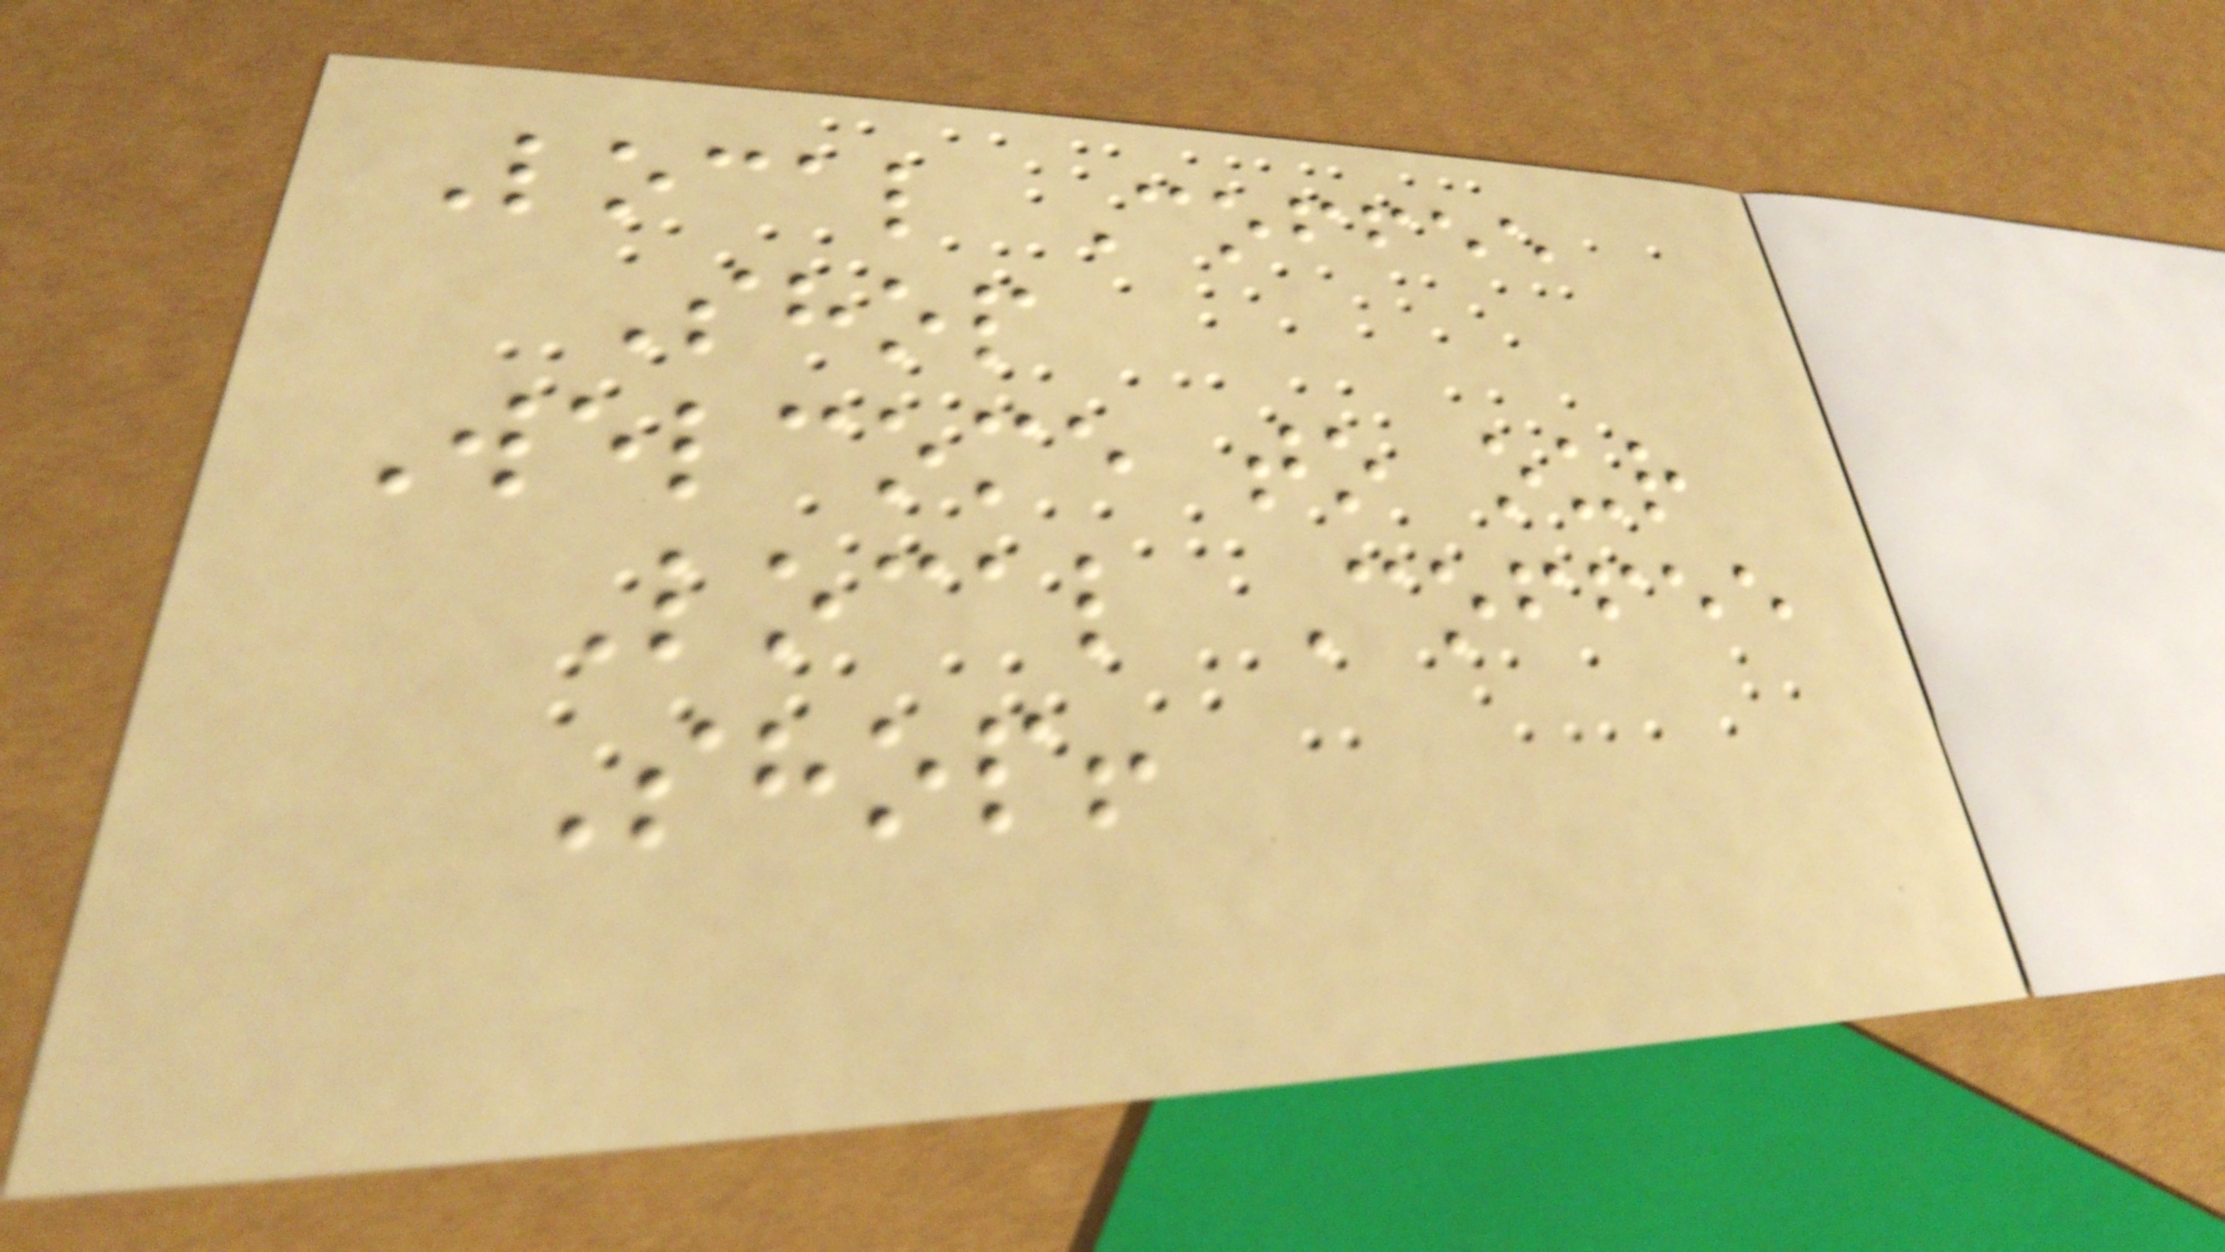Local Coffee
Shop
Welcome to our
Local Coffee
Shop!
